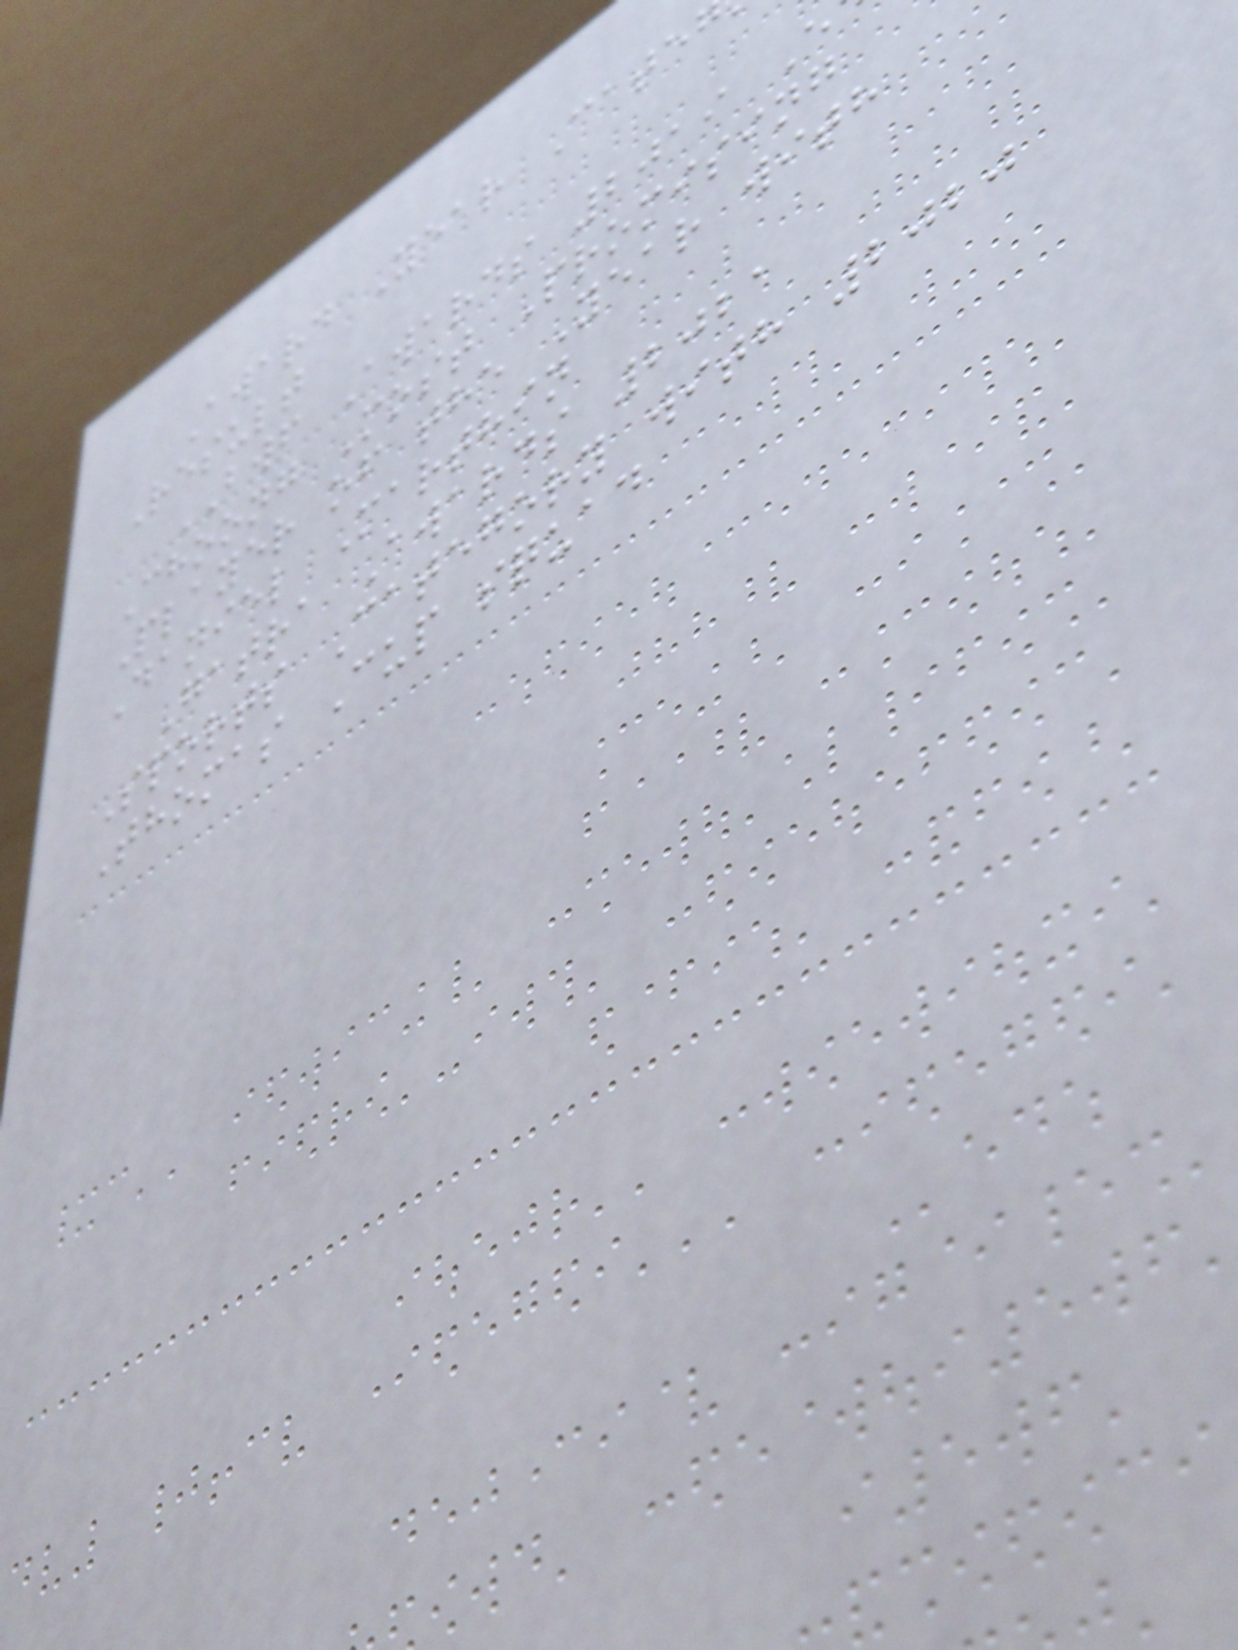Award Year Cate
Result
BWF Awards 2019 E
Choong Most Promising
Player of the Year with
Daniel Marthin
Gatra Awards 2021
Sports Category with 2020
Thomas Cup squad
